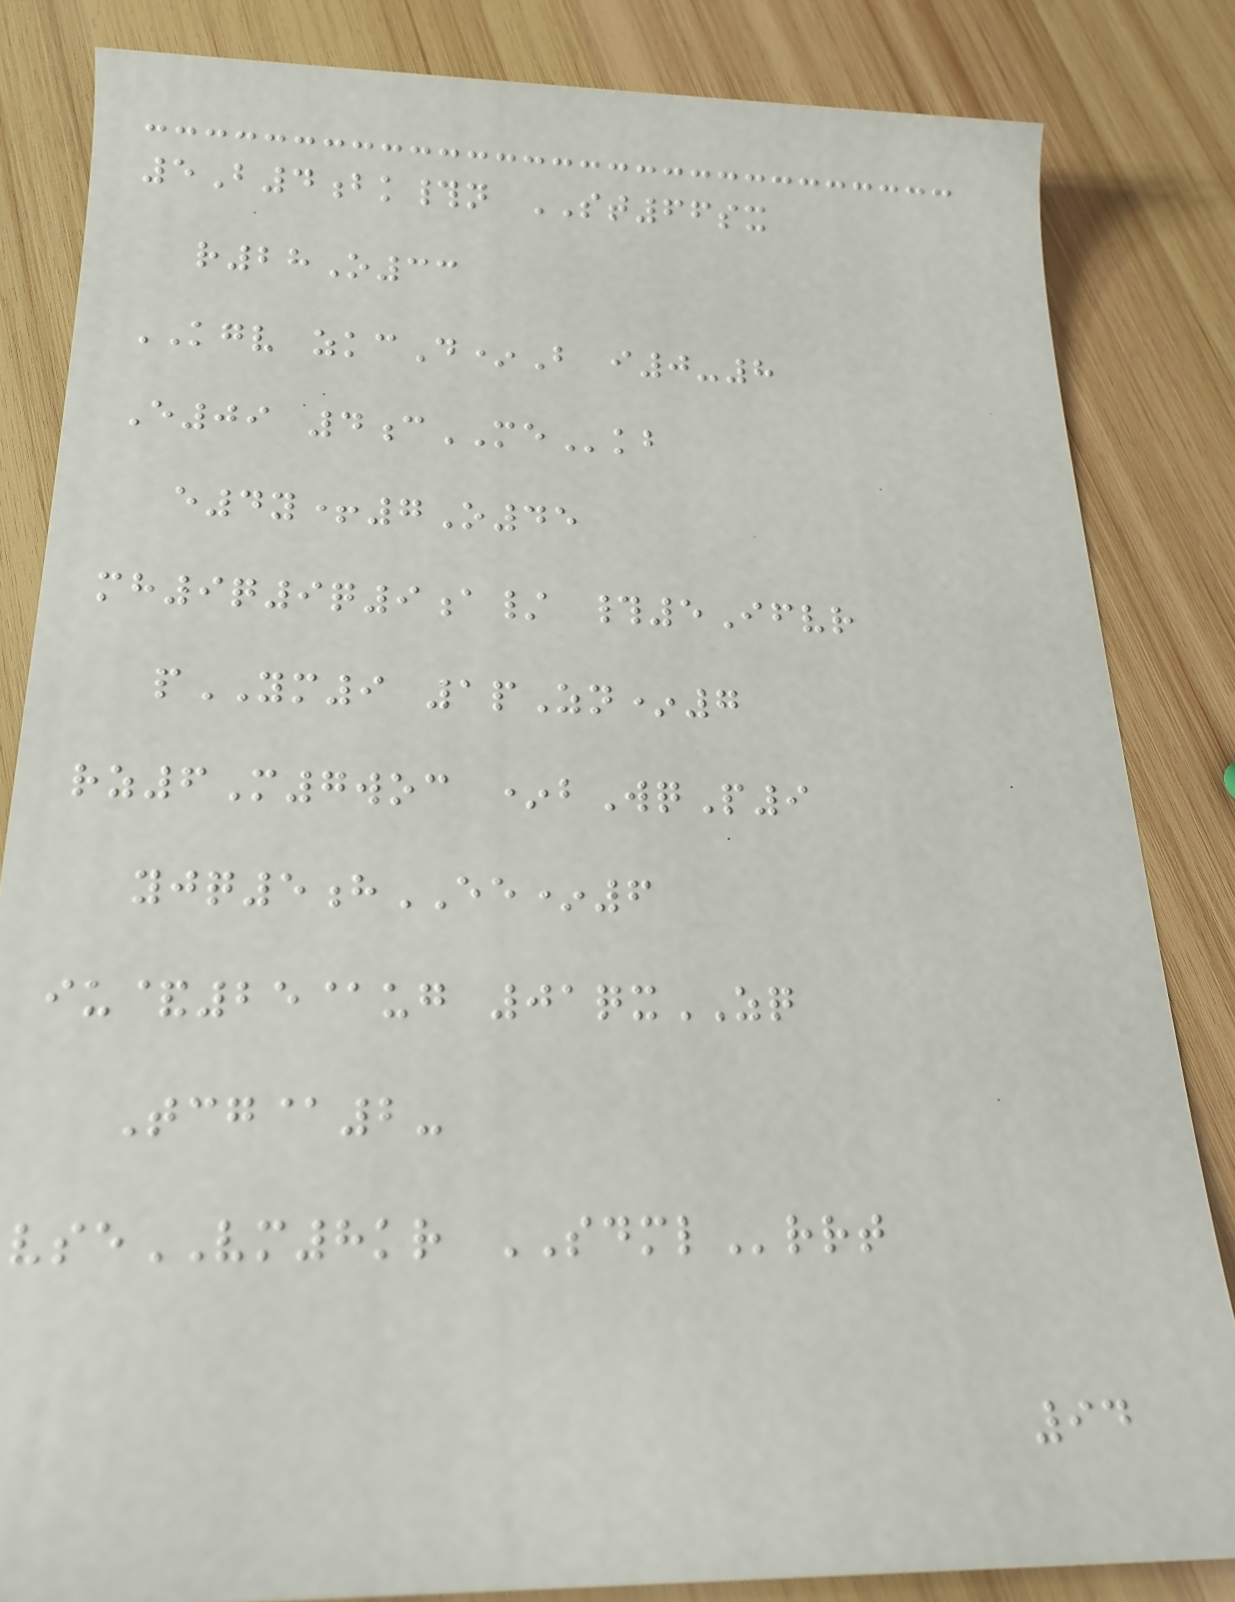5B4bk#n ST66sx
r28O33
KGV zkcD*B i0-8
E09 4cMEkb
e4y+7O45
mh9q9q9a/ #5Ifvr
pYM9 1pZn*7
rz6M7woc *bWqP9
yjq5hEE*6
iu&25@ug 01qxZQ
Tcg@2-
vseVM8kr SDMLrrt
94
